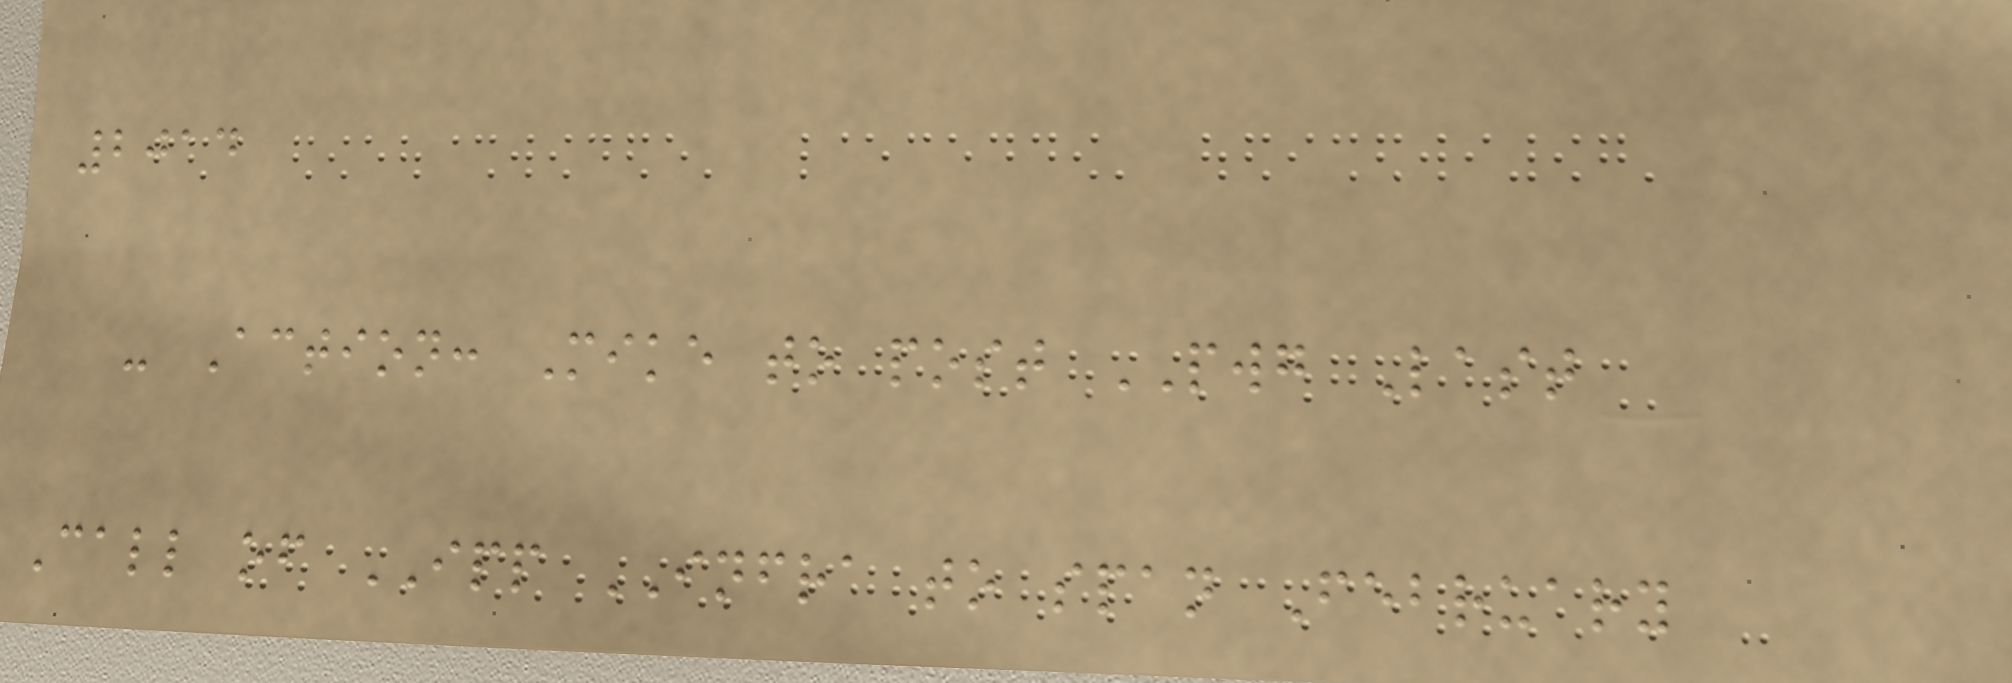2014
- Action: Mike to post PWG Last
Call of IPP INFRA to span February
